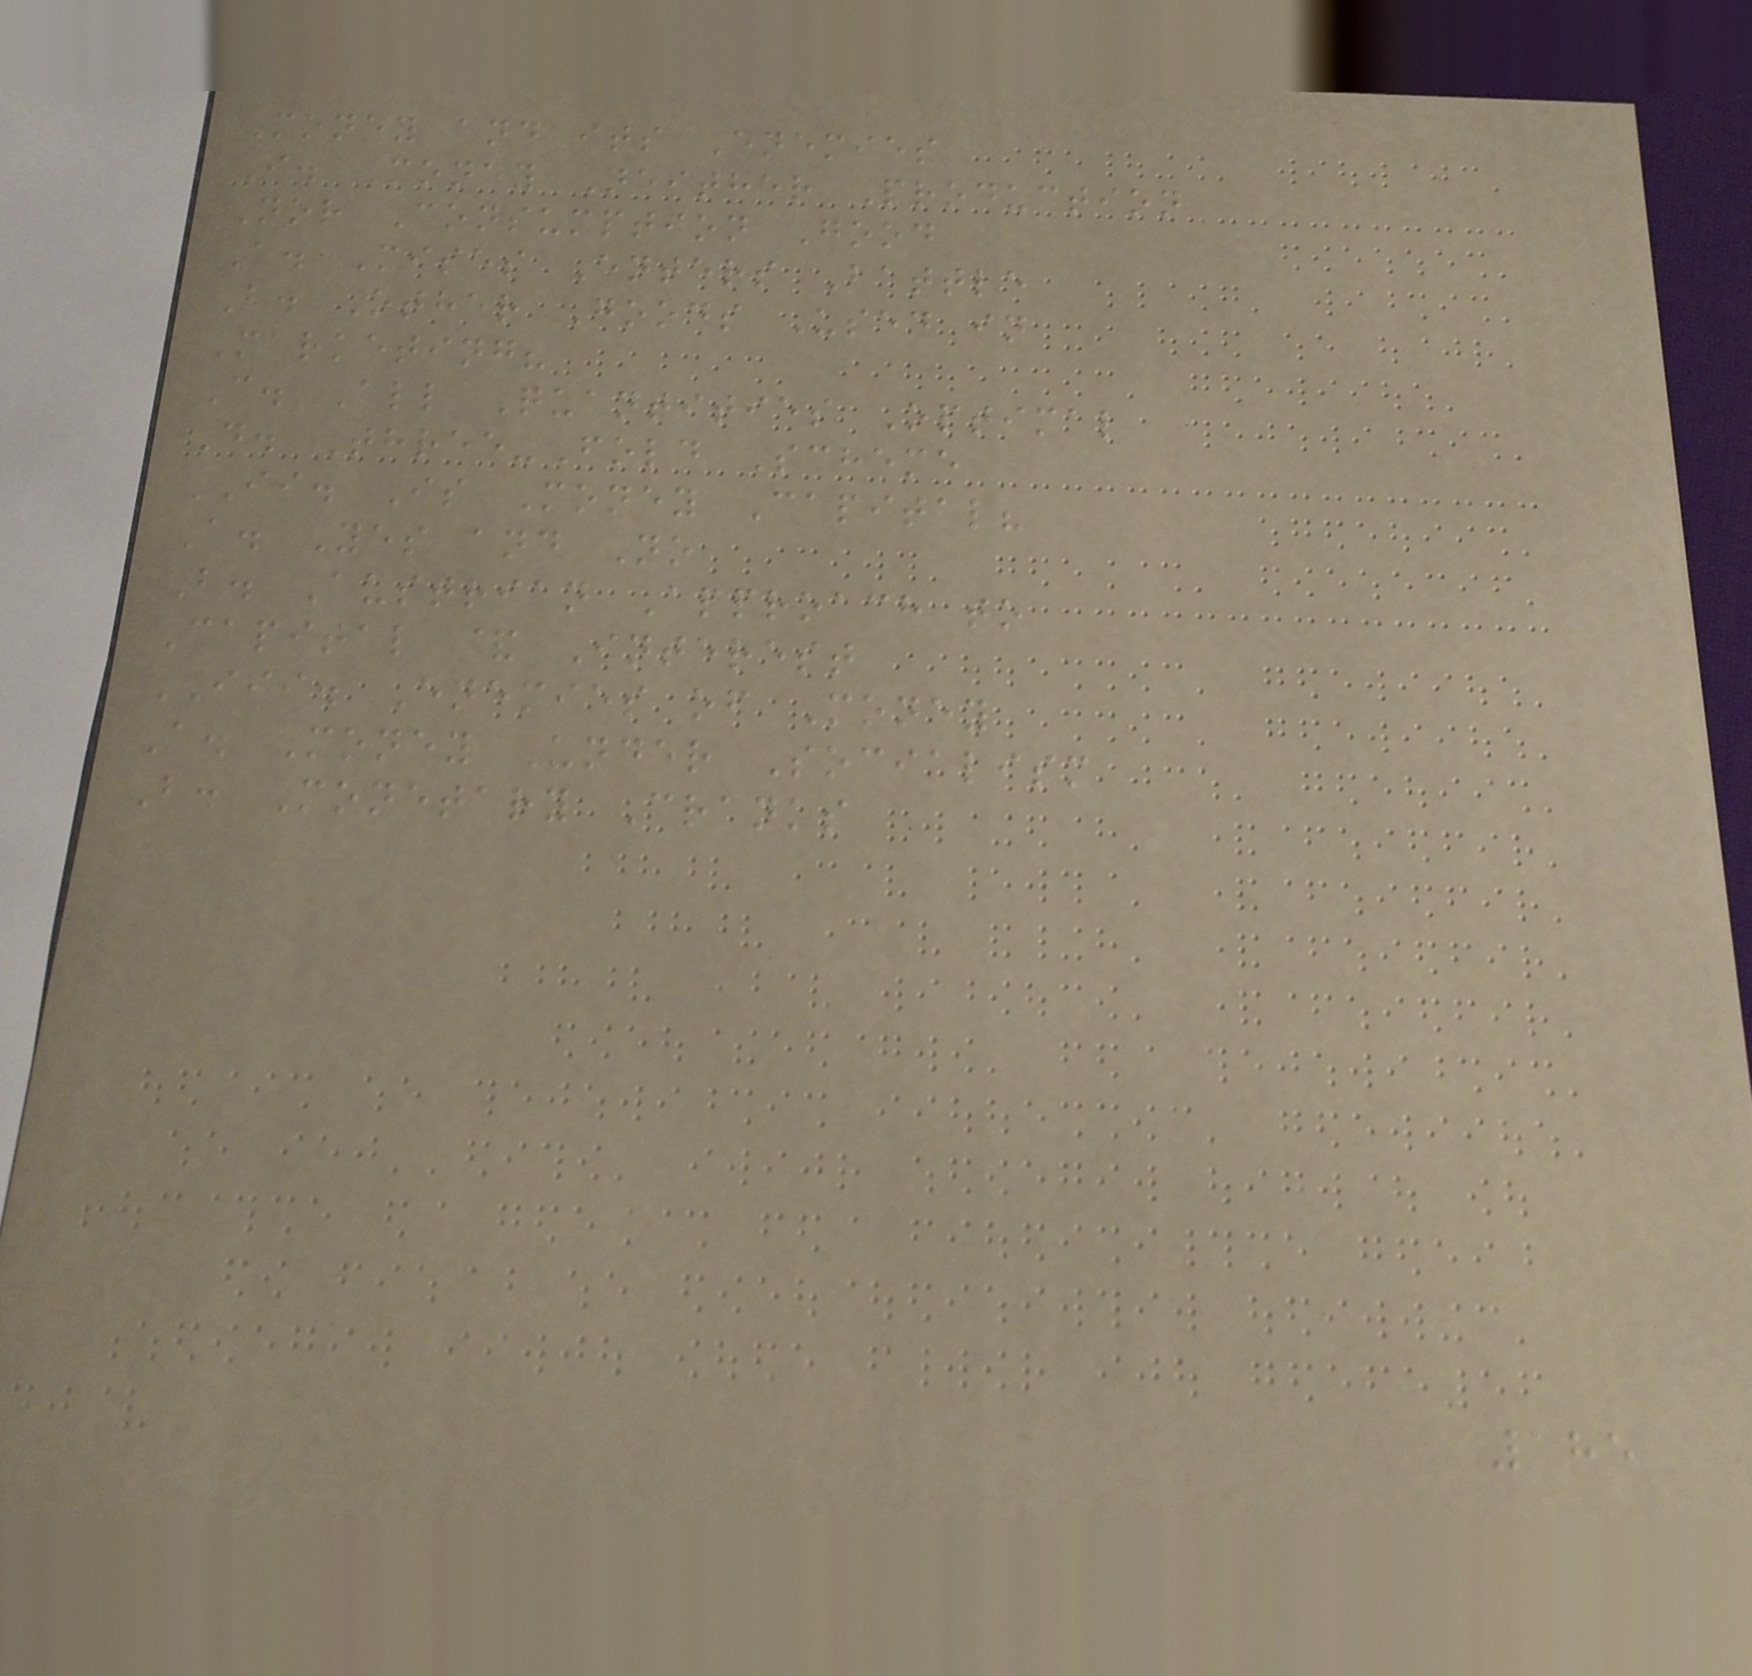Money and its Enemies
I. Money Neither Production
Nor Consumption Good
A. Mises Enters Battle
B. Other Goods Used in
Marketing?
C. All Quantities Optimal
D. Three-Fold Scheme
II. Is Money Capital?
A. Yes and No
B. Austrian Approach to
Capital & Interest
III. Enemies of Money
A. Money Under Socialism
B. Monetary Cranks
185
